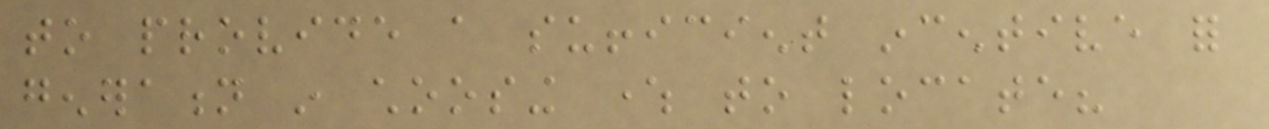to provide a sufficient incentive for
generation in choosing where to locate?
